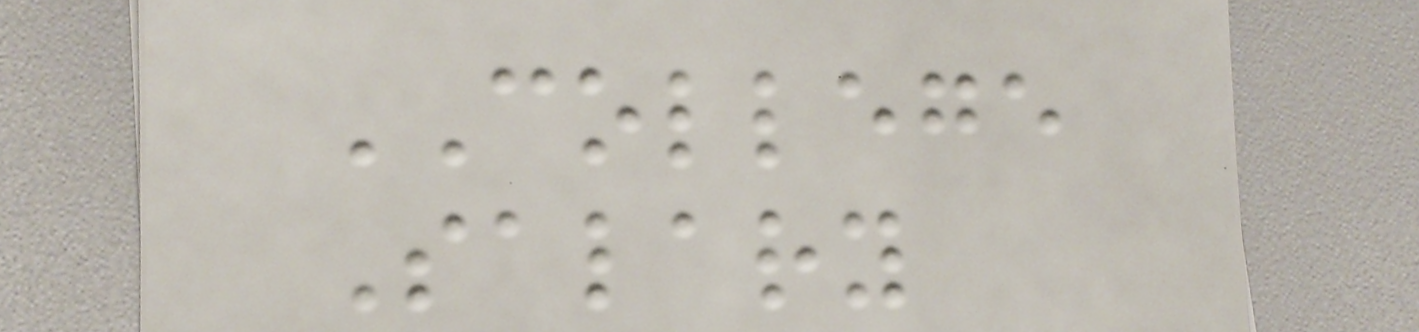COLLEGE
Salary
